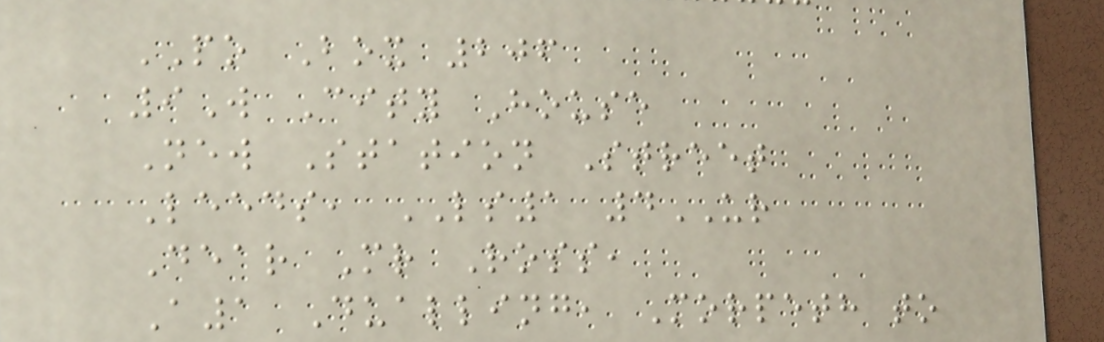PO Box 206
9W City House
New Station Street
Leeds, LS1 4UR
Dear Mr Ross,
A1 Dualling, Morpeth to
